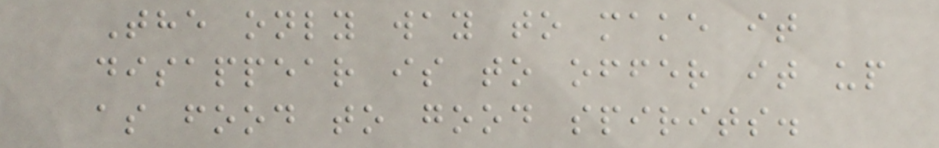The only way to make it
disappear is to offer it up
as food to good spirits.
